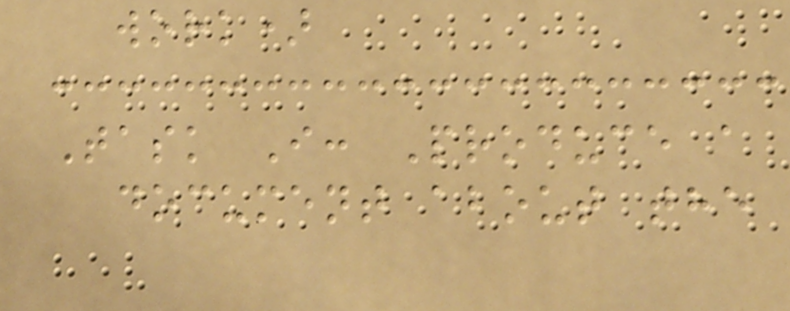work)
Task I: Produce a
document about the
